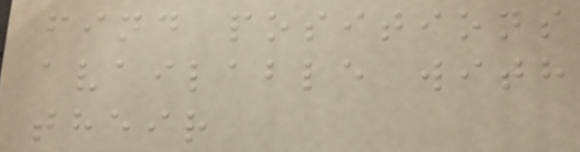find positions
available with
their
